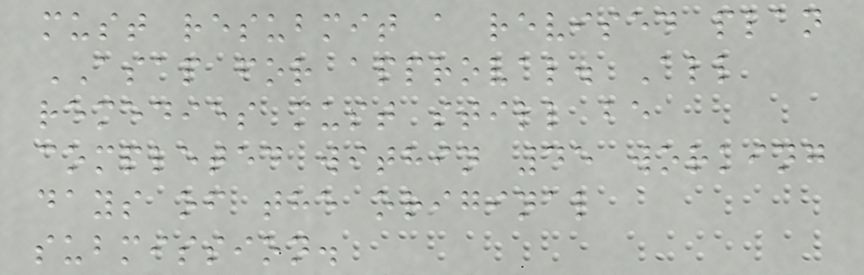must resubmit a revised plan
ASAP for approval. All
remedies must still be
completed within 45 working
days of the original
submission.
